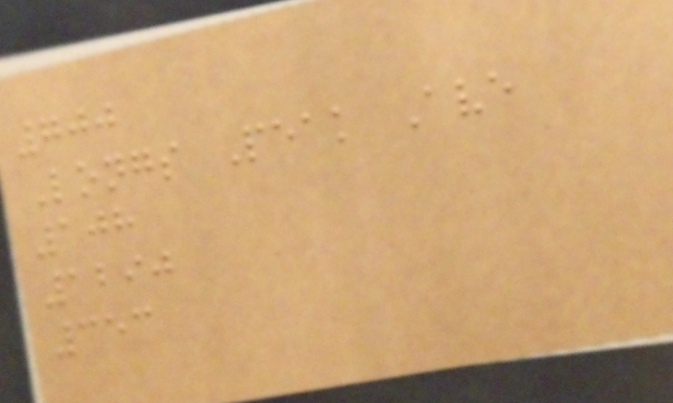700
Longs Peak Ave
108
1290
353
